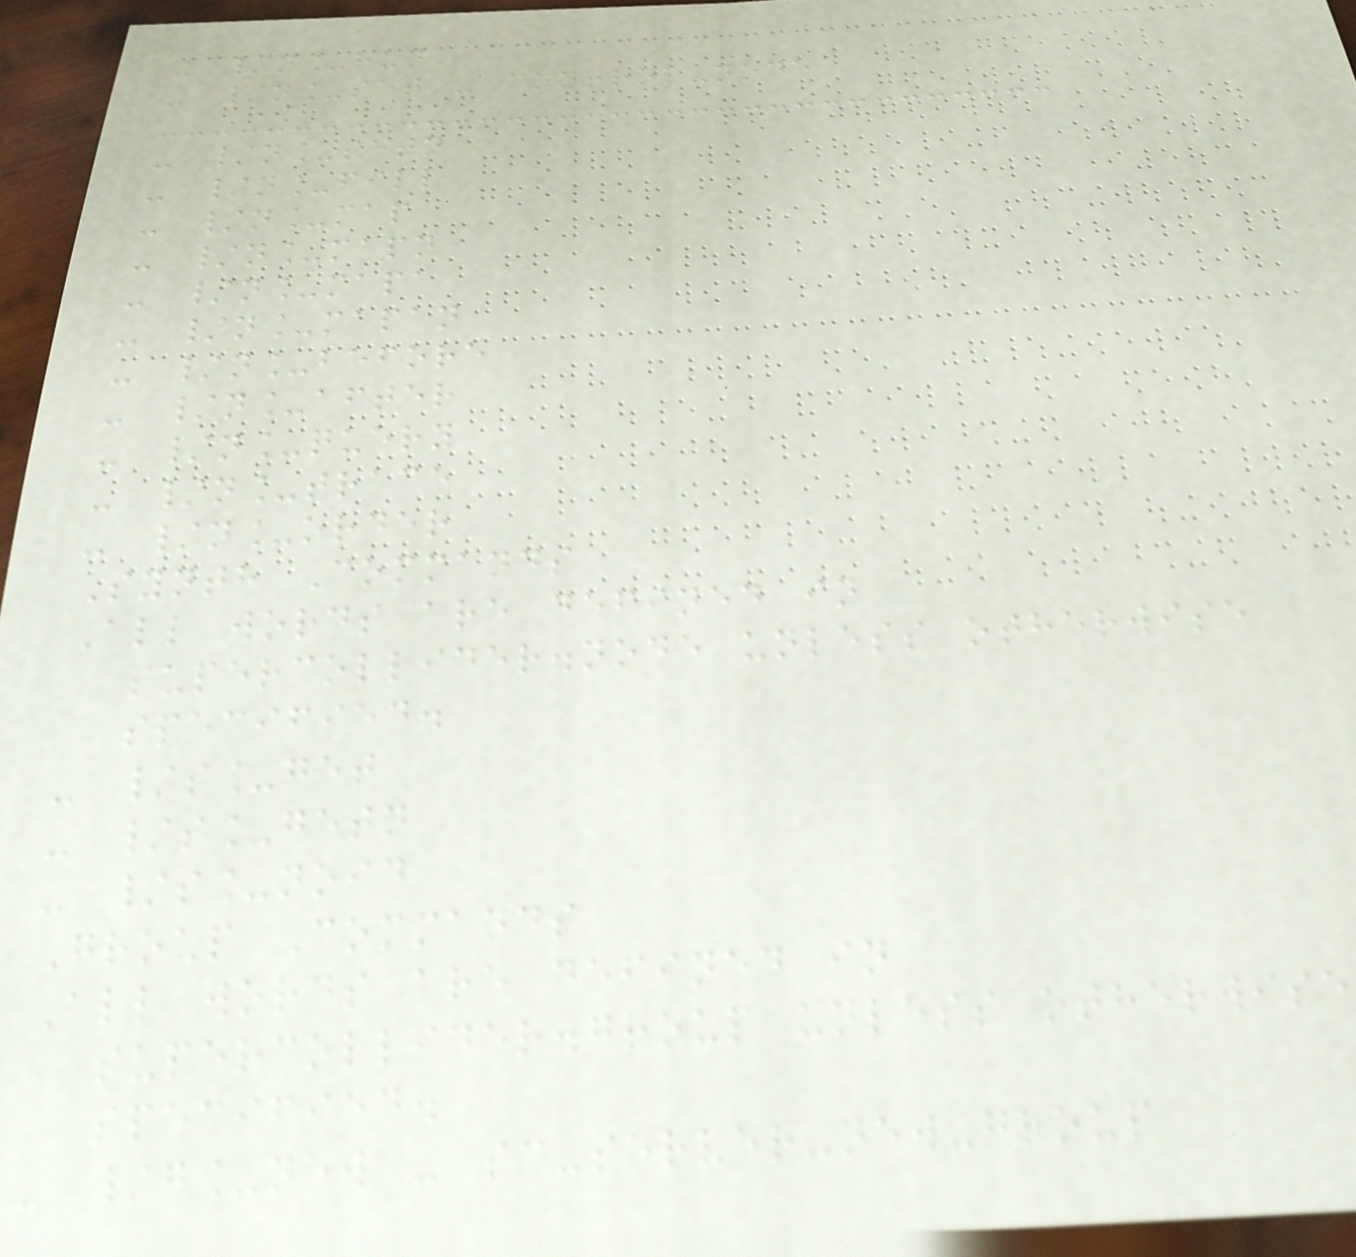- /n_run
- /n_set - control-node
- /n_setn
- /n_fill
- /n_map
- /n_mapn
- /n_mapa
- /n_mapan
- /n_before
- /n_after
- /n_query
- /n_trace
- /n_order
Synth Commands
All words are defined in
supercollider.node unless otherwise
specified.
- /s_get
- /s_getn
- /s_noid
Group Commands
All words are defined in
supercollider.group unless otherwise
specified.
- /g_new - sc-server-new-group
